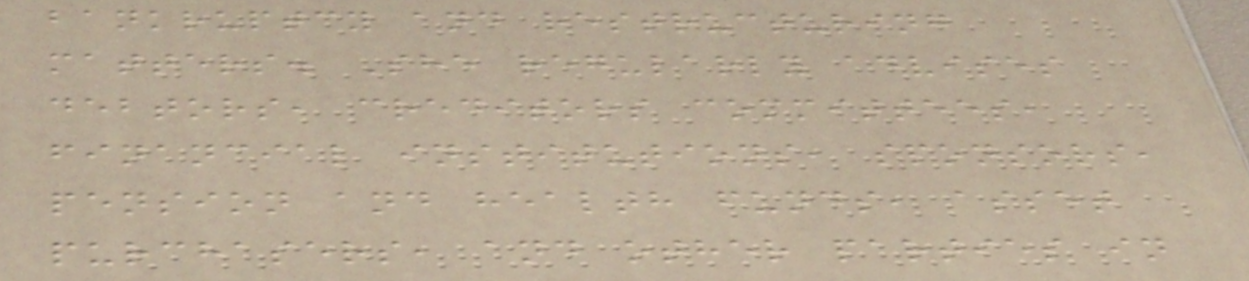bankruptcy and restructuring
matters. She regularly advises
debtors, creditors committees,
financial institutions, sponsors,
pension and health funds, asset
purchasers, and other parties in
